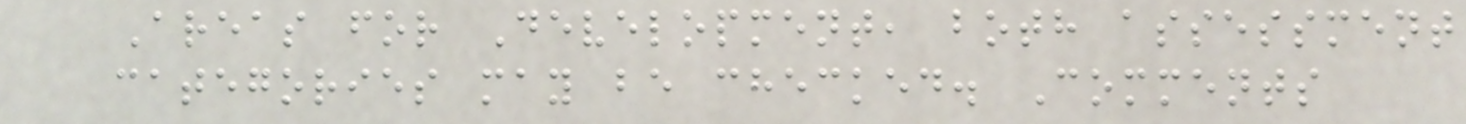Areas for Development, both assessment
categories may be checked. Comments
